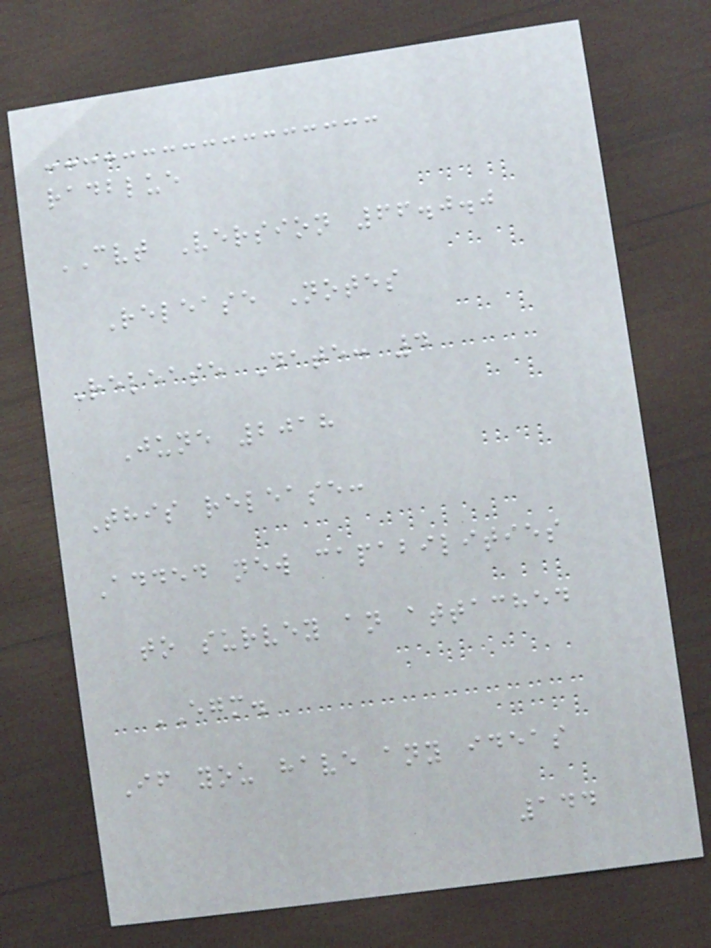radblue
CVT Version 66.0.0
Release Notes
Release Date: 4
June 2018
This release:
Added new capabilities
to survey an attached
EGM.
If you have any ideas
144
